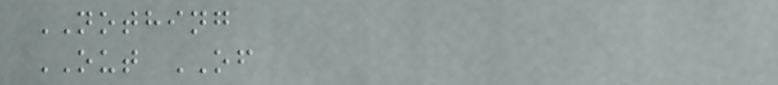NOTHING
OUT OF
